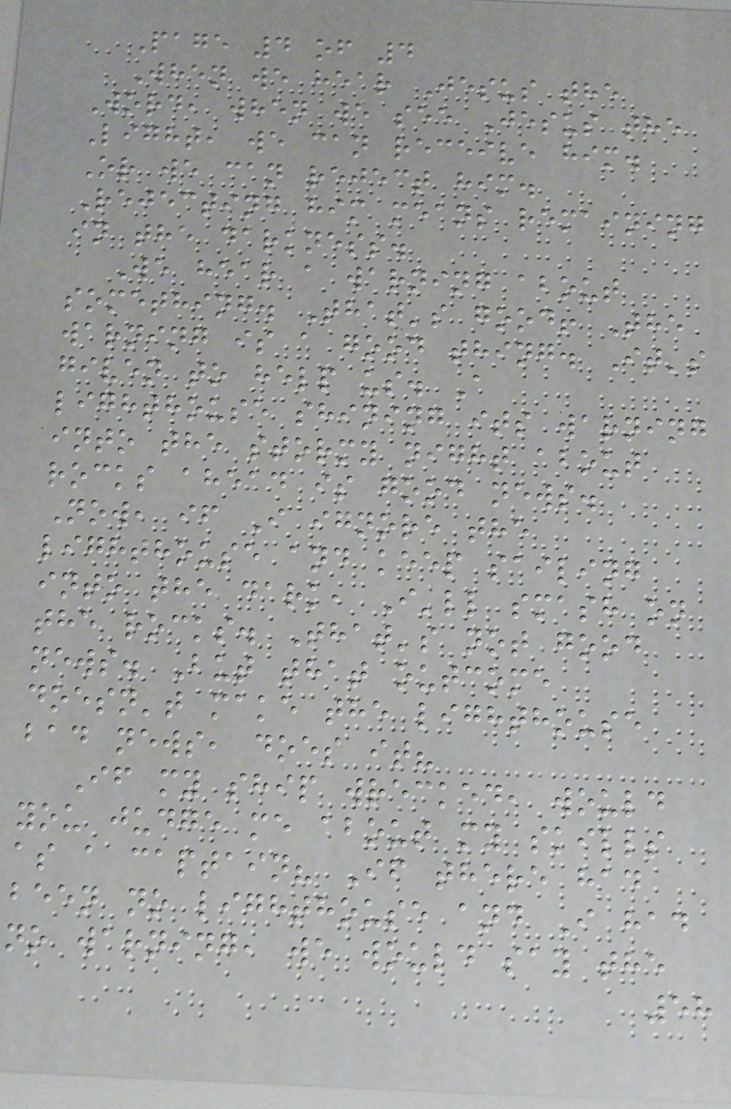Page 4 of 4
When we hear Jesus the
Word, when we see Jesus the
Light, we can receive him.
Or we can reject him.
Rejecting him means remaining
in the darkness.
We hear a warning about
something. That's good! The
warning is a good thing. It's
given to help us. A
lighthouse shining its warning
into the stormy night about
rocks ahead is good news.
Now, if I ignore the
lighthouse and keep sailing
into the dark, I'll smash on
the rocks. That's not good
news. But that outcome
doesn't make the lighthouse
bad news, does it?
If my ship wrecked, would
you judge me about my skills
as a captain? If there had
been no lighthouse and I had
no warning, we would say the
58
